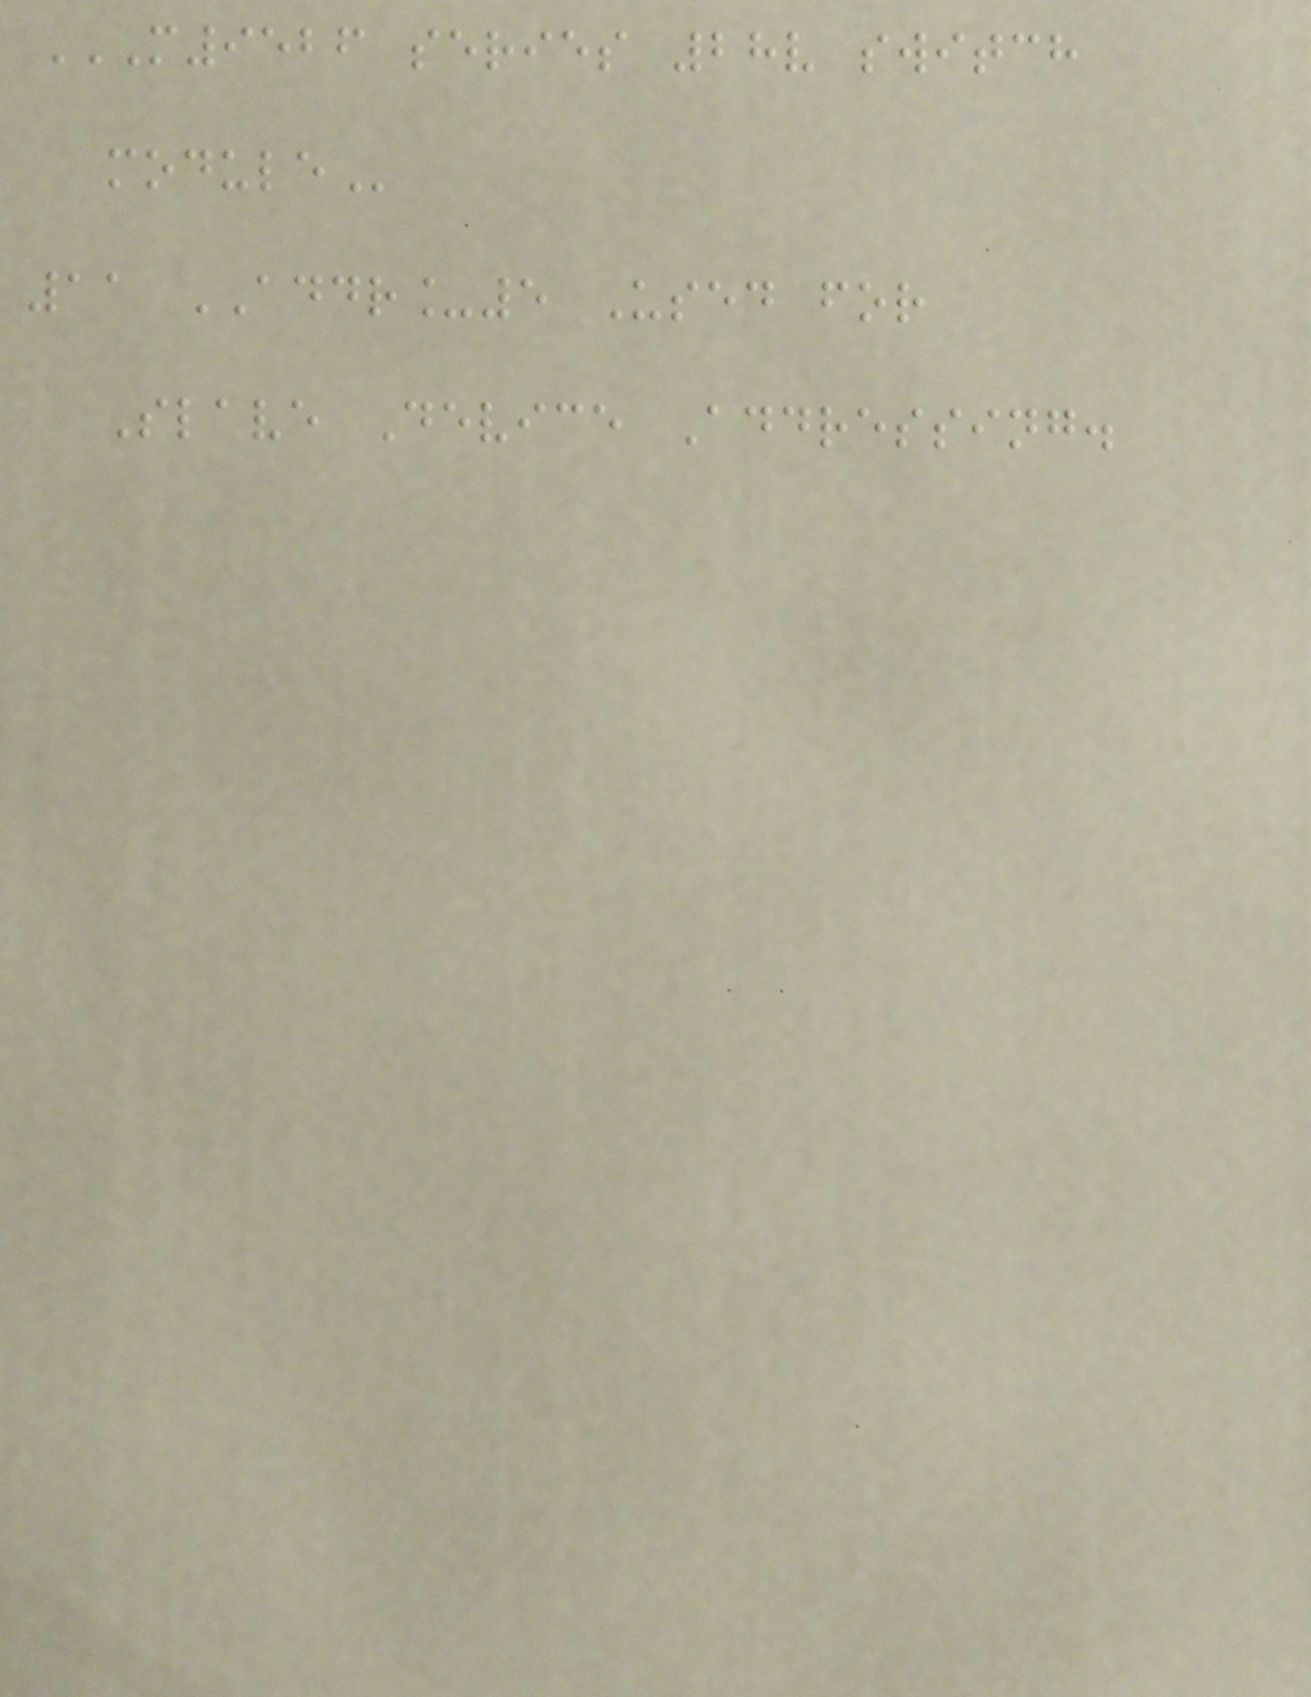M9526 SERIES 28V SWITCH
MODULE
11 ADDR_5 Used for
Slave Device Addressing.
